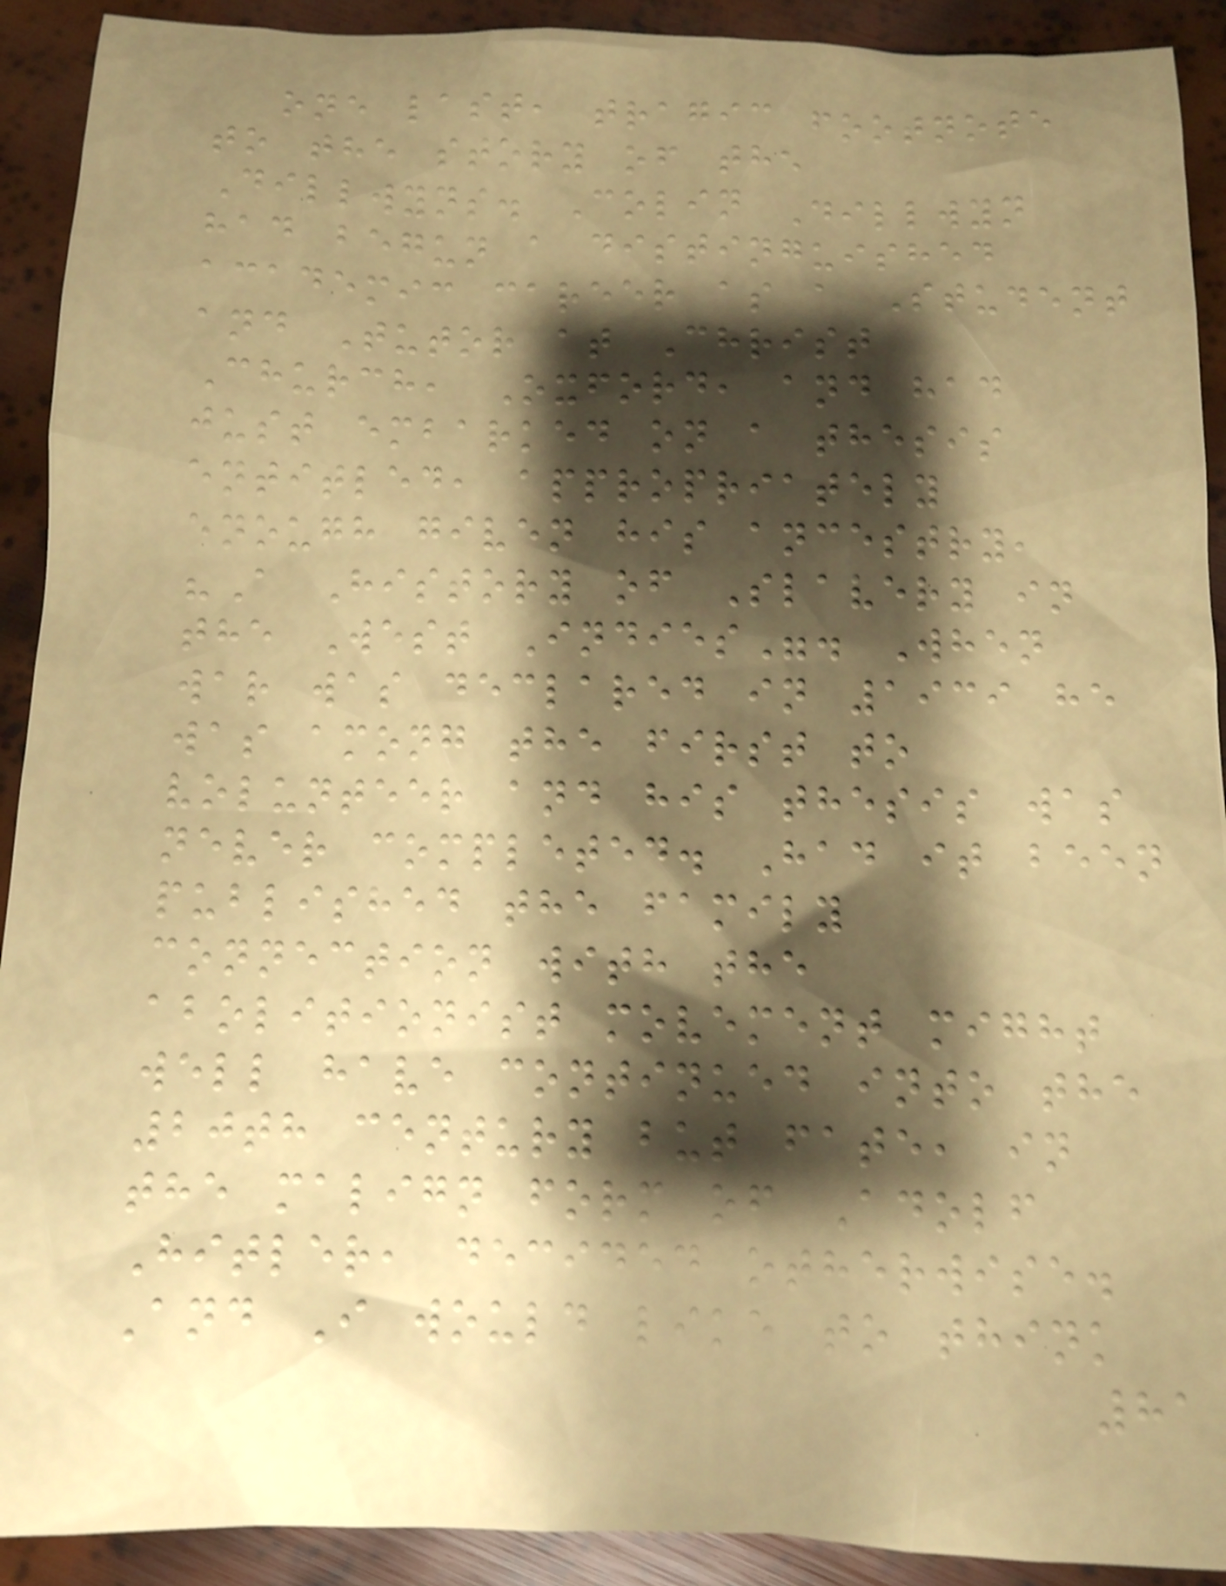one last, tragic footnote
to the story of the
Dillwyns. Colin Dillwyn
had begun a distinguished
academic career as a Student
and Tutor at Christ
Church, Oxford, and had
just embarked on a thesis
entitled, appropriately
enough given his ancestry,
"A History of Slavery in
the West Indies". When
war was declared in 1939 he
was among the first to
volunteer and his thesis was
never completed. Had it been
published the family
connection with the
abolitionist movement might
well have continued into the
20th century but fate, in
the malign form of Adolf
Hitler, decided otherwise.
And I would like to think
81
